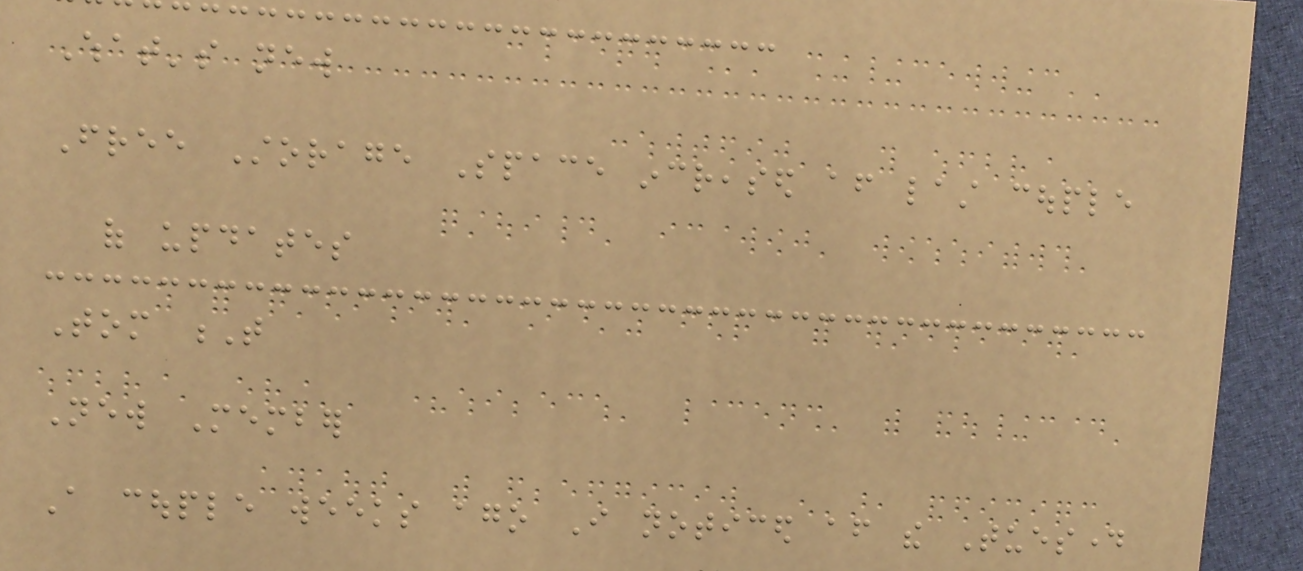What's new
Free Storage Space increased after last couple
of updates
Tom T
New Member
A couple weeks ago I noticed after the Tuesday
